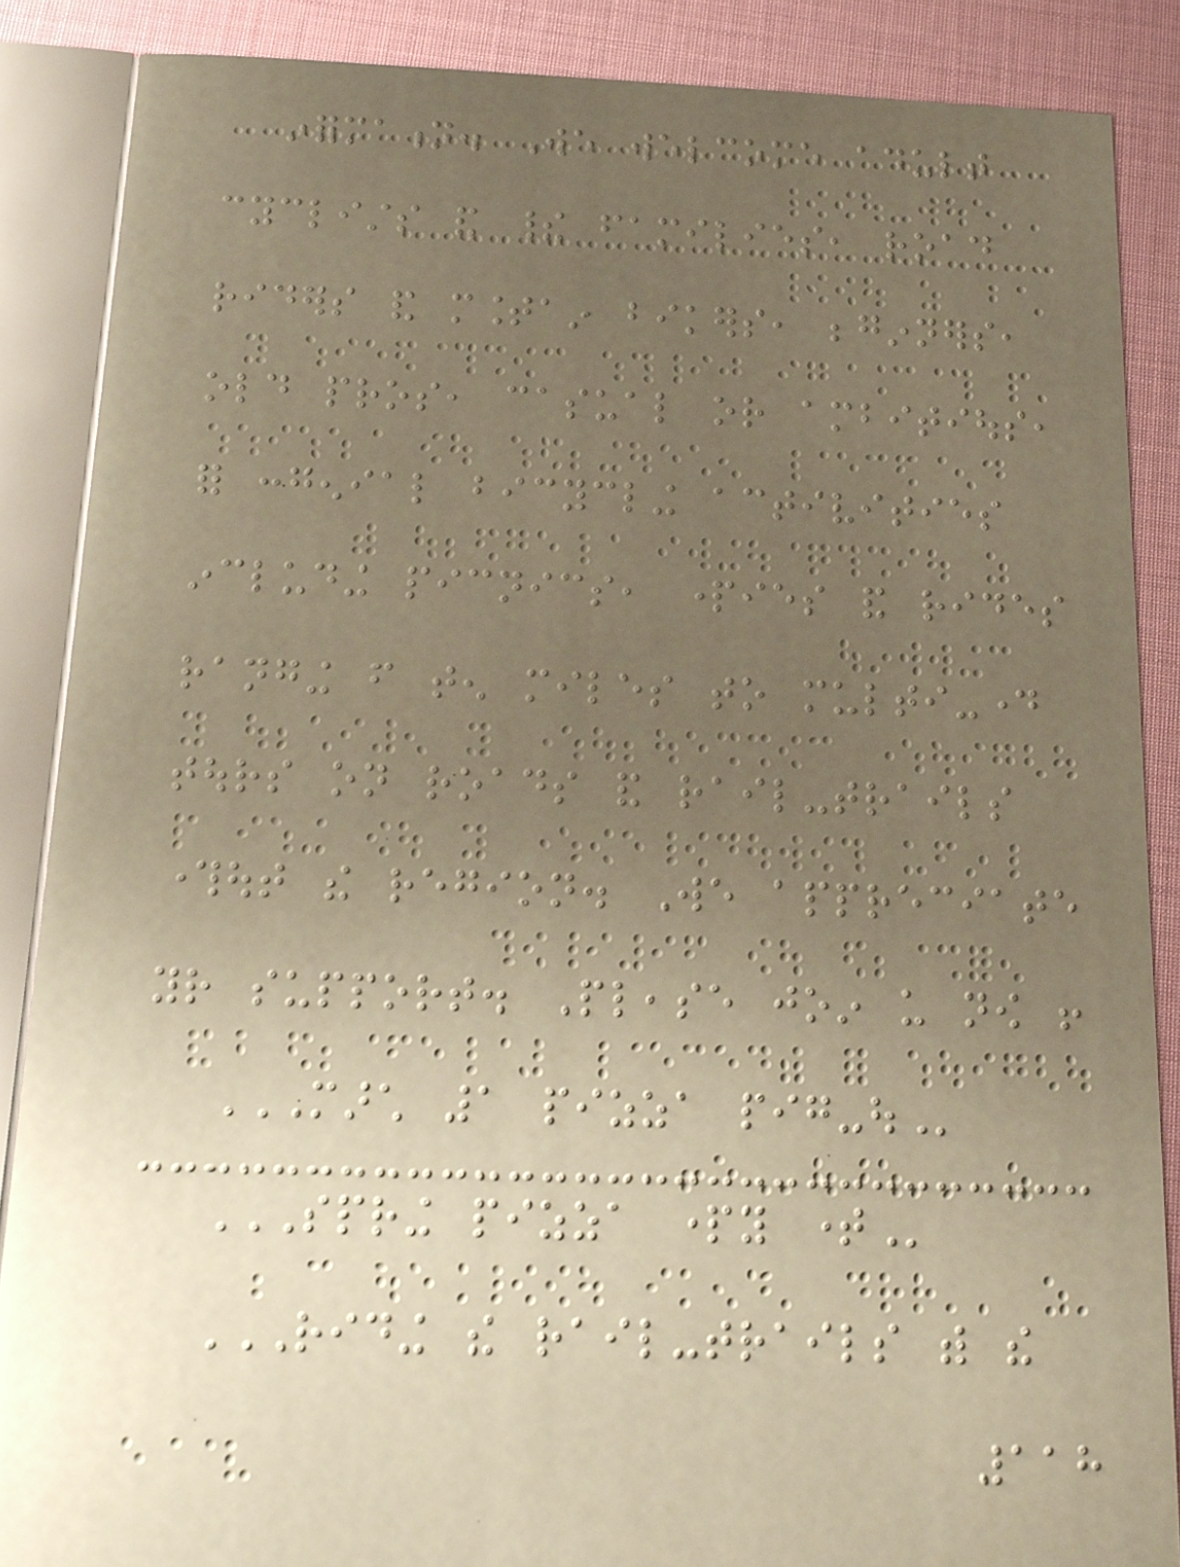information. We welcome adult
cyclists and their families, road
riders and mountain bikers, beginners,
old pros, casual or ambitious,
for congenial bicycling activities
including picnics, parties and rides
ranging from ten miles to multi-day
tours on roads and rail-trails
throughout the region. We appreciate
your support. Please join us now !
MARCH 1 PIZZA PIG-OUT
SPRING PIZZA PARTY TIME
RIDING THE RAIL-TRAILS WITH THE
118
